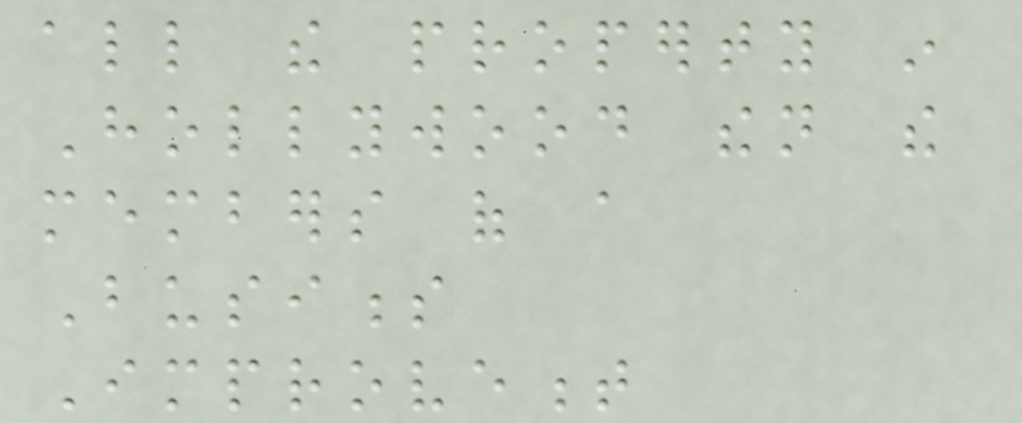all the property in
Hollywood then the
members of a
Business
Improvement
